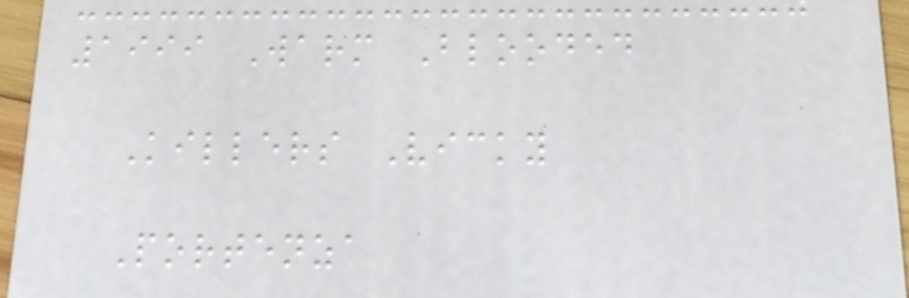1999 Warm Blooded
Killers Vicky
Portenza
